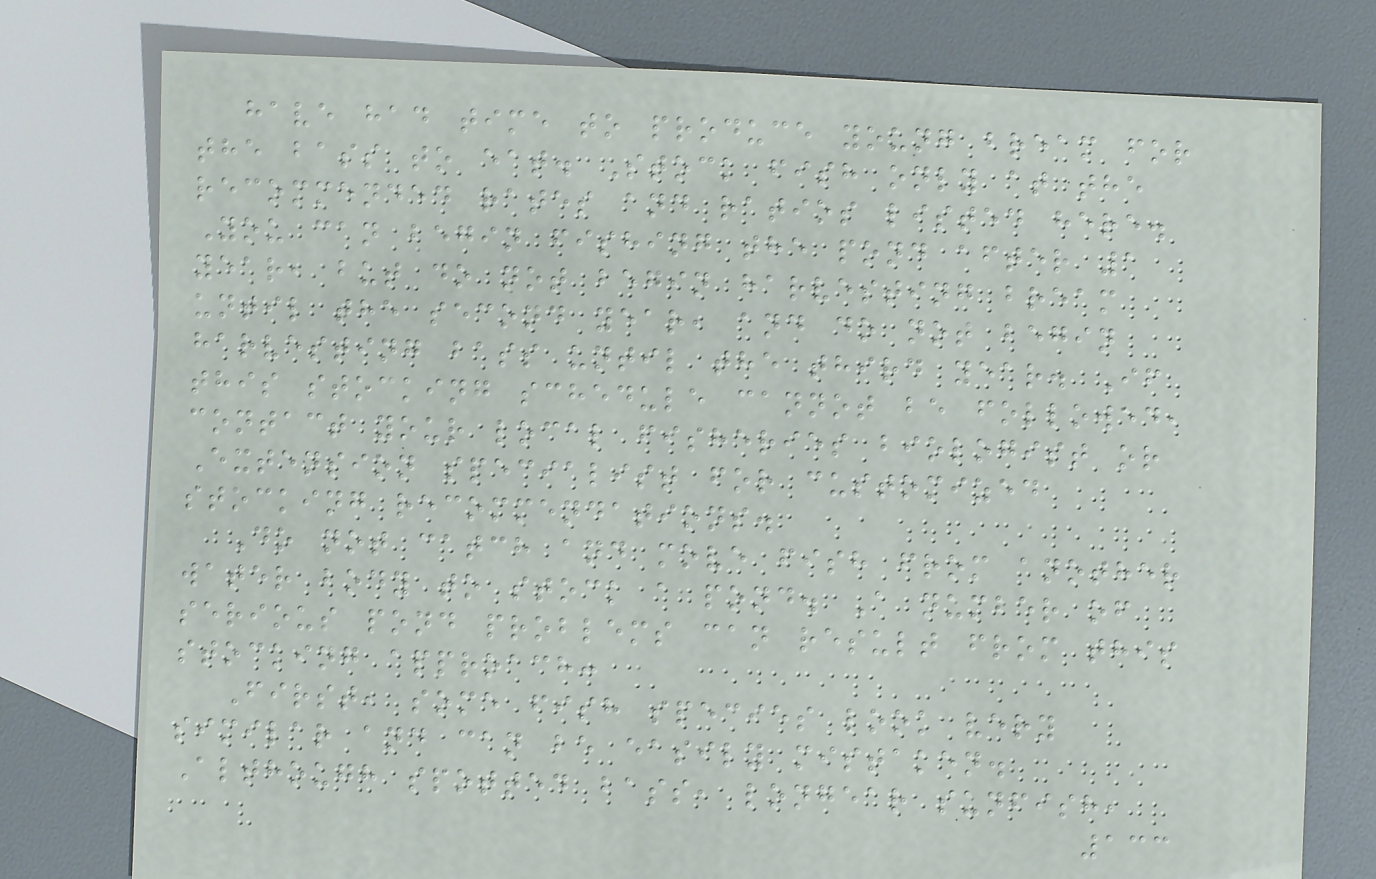have had time to produce young bream for
the bass to eat. Stock fish only at the
recommended rates and ratios listed here.
You can begin fishing the pond after 1
year, but do not begin harvesting bream
until the second year, and do not begin
harvesting bass until the third year. If
this stocking schedule cannot be followed,
contact your local fisheries biologist or
Extension specialist for customized
stocking recommendations.
Do not catch and move fish from another
water body to stock a pond. A number of
serious pond problems can result from this
stocking approach:
First, some fish species look very
similar and can be easily mistaken.
Although spotted bass, longear sunfish,
133
